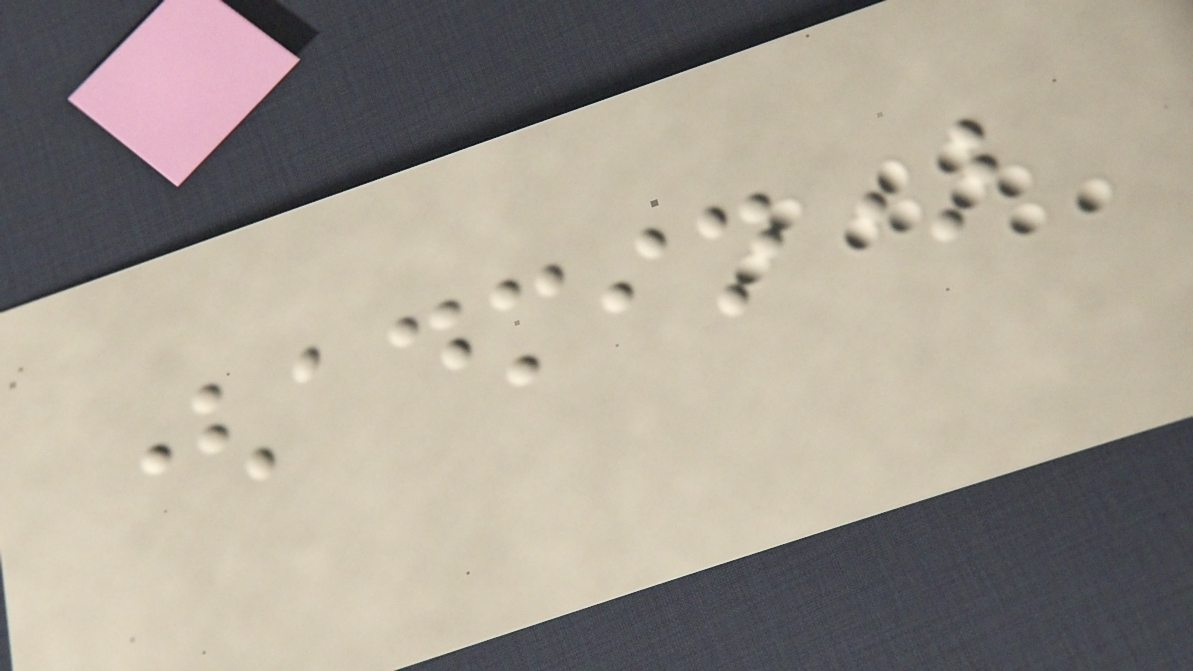(admin)
